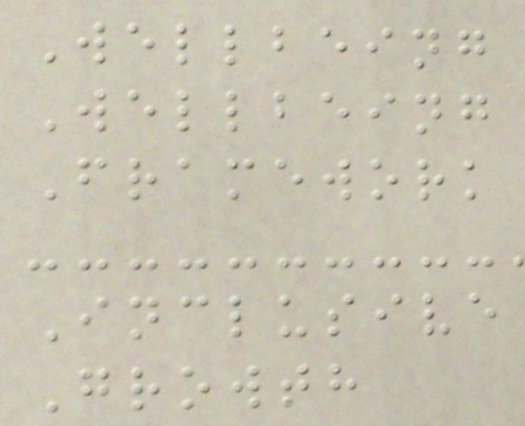Wellbeing
Wellbeing
Framework
Inclusive
Growth
